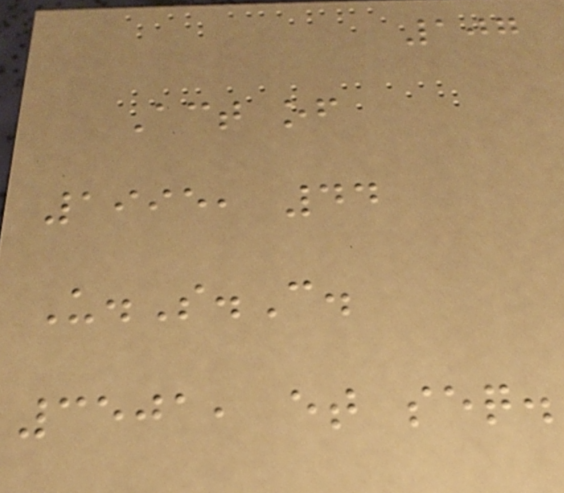107
Act of
1995, 44
U.S.C.
3501, et seq.
